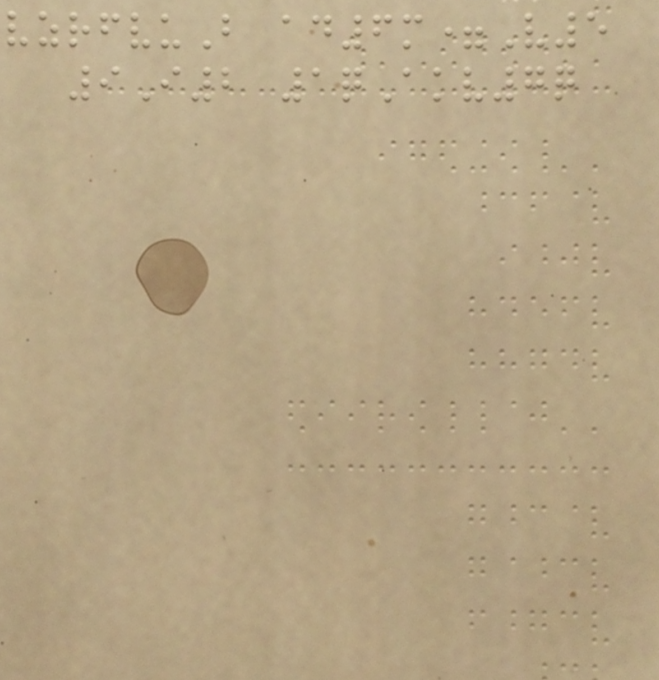vzrfvuB ad6m=V5
9I2 1qAkv7q
